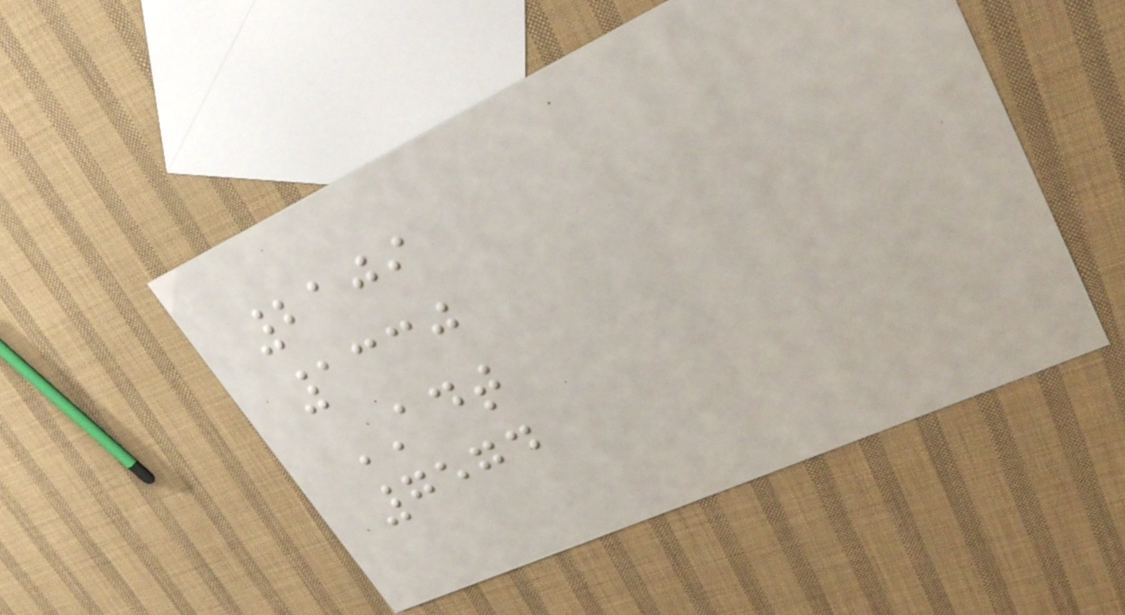2109
1330
ADT
7574
